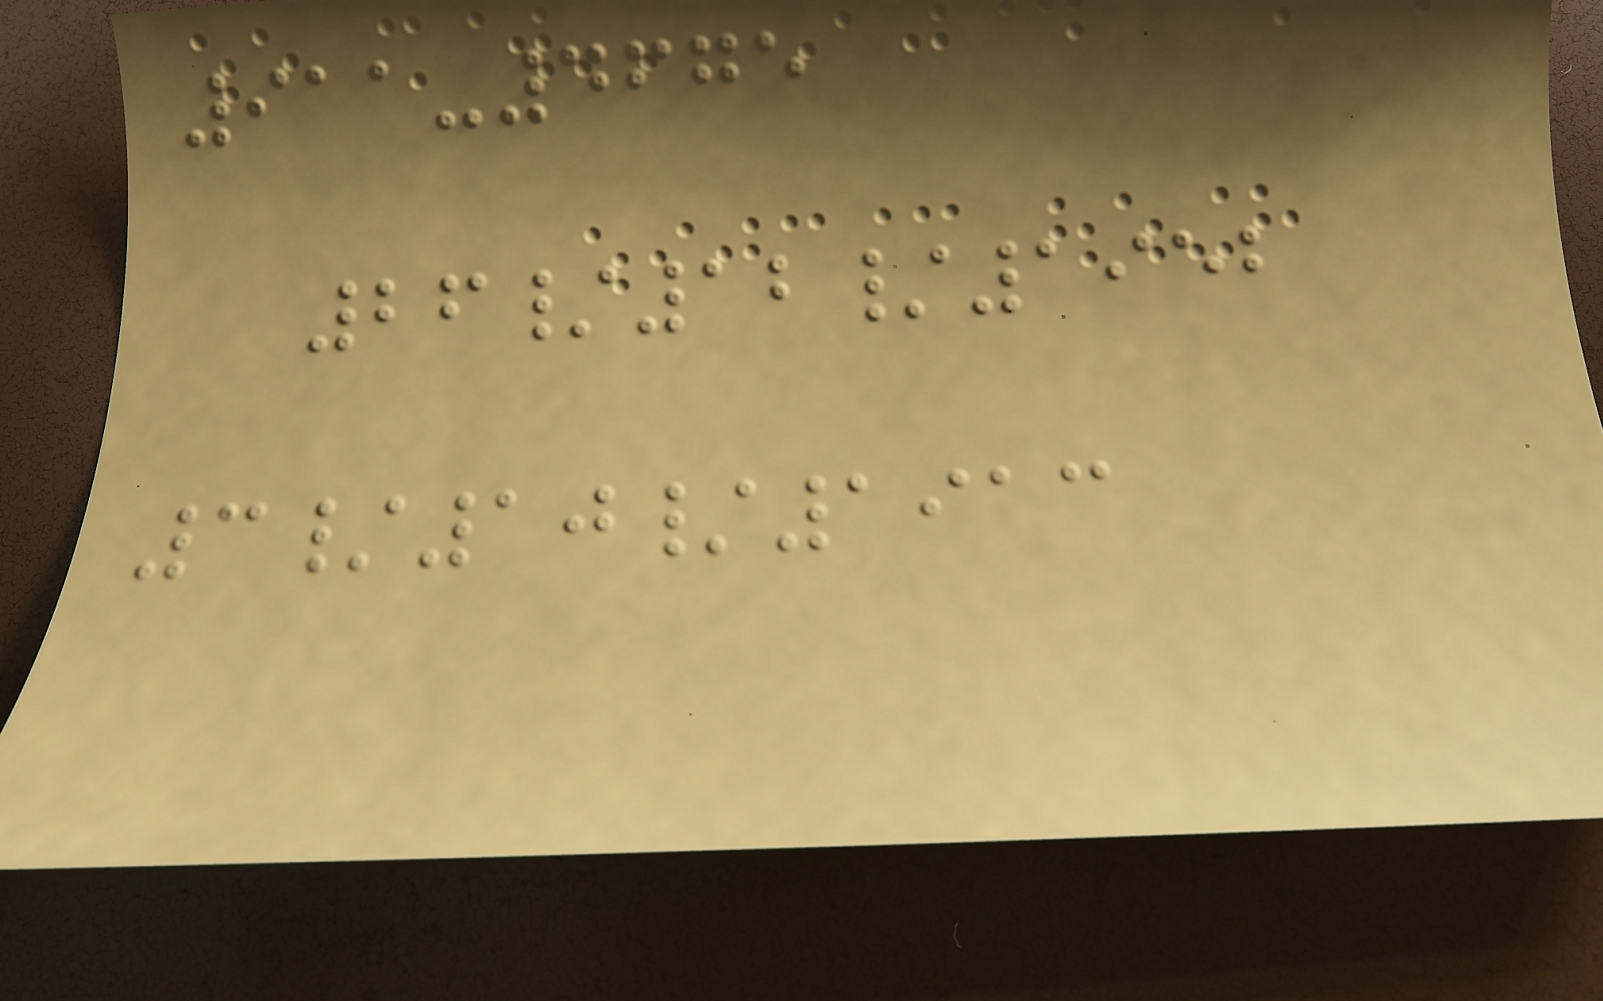911-4675
26/12/1952
3/10/1913
